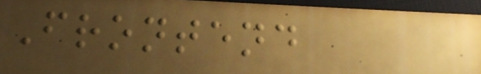Frontend
